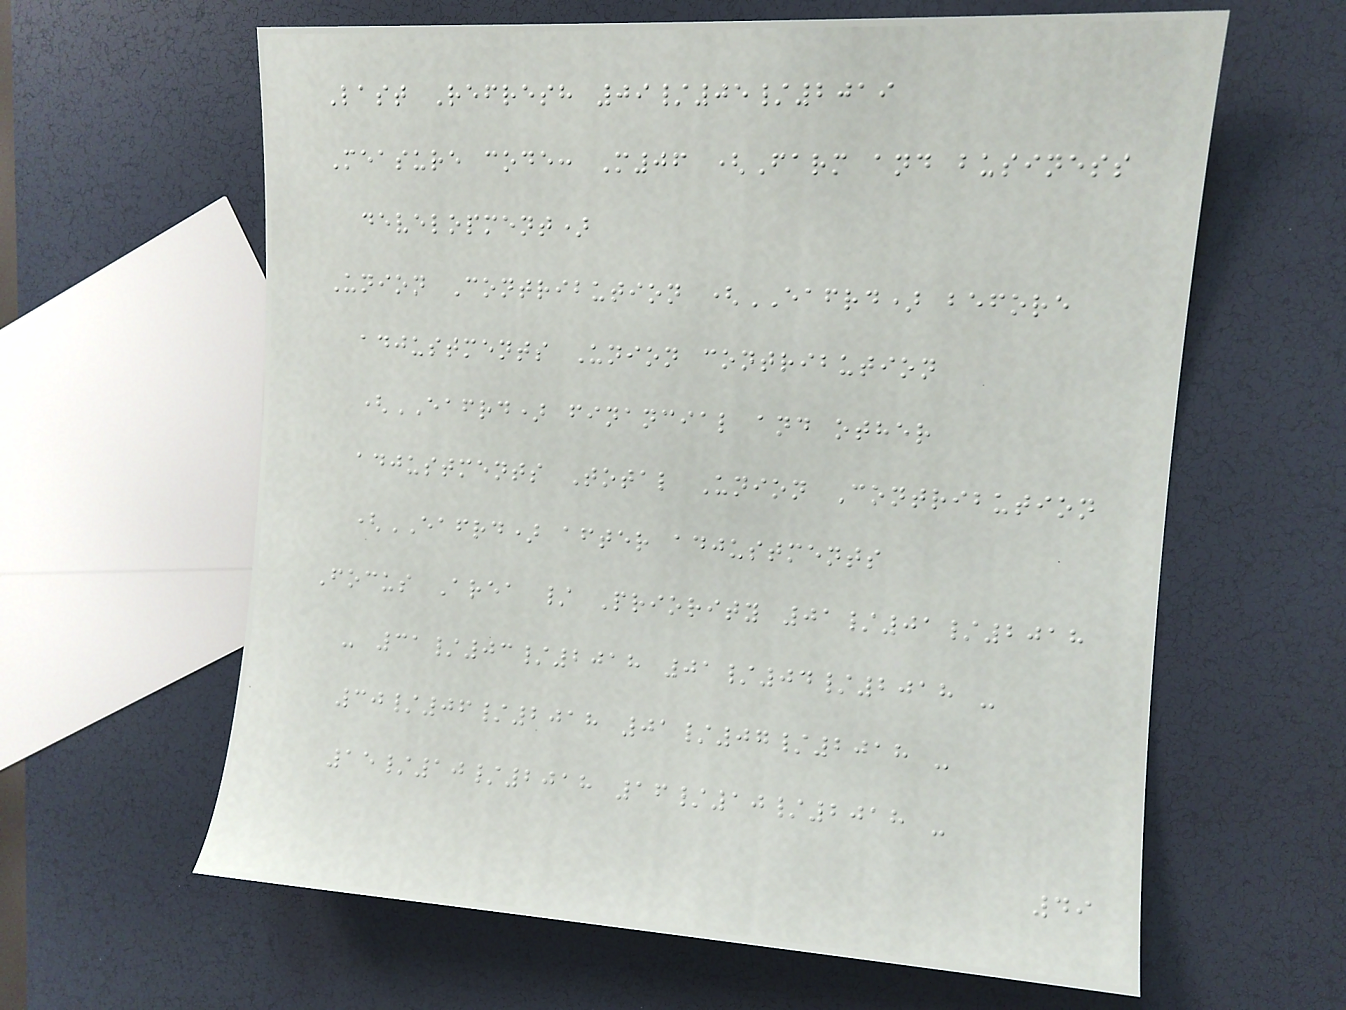Last Refresh 09/05/2019
Measure code: M06 (Farm and business
development)
Union Contribution (EAFRD) before
adjustments Union contribution
(EAFRD) financial and other
adjustments Total Union Contribution
(EAFRD) after adjustments
Focus Area / Priority 01/01/2018
- 31/03/2018 01/04/2018 -
30/06/2018 01/07/2018 -
15/10/2018 16/10/2018 -
49
